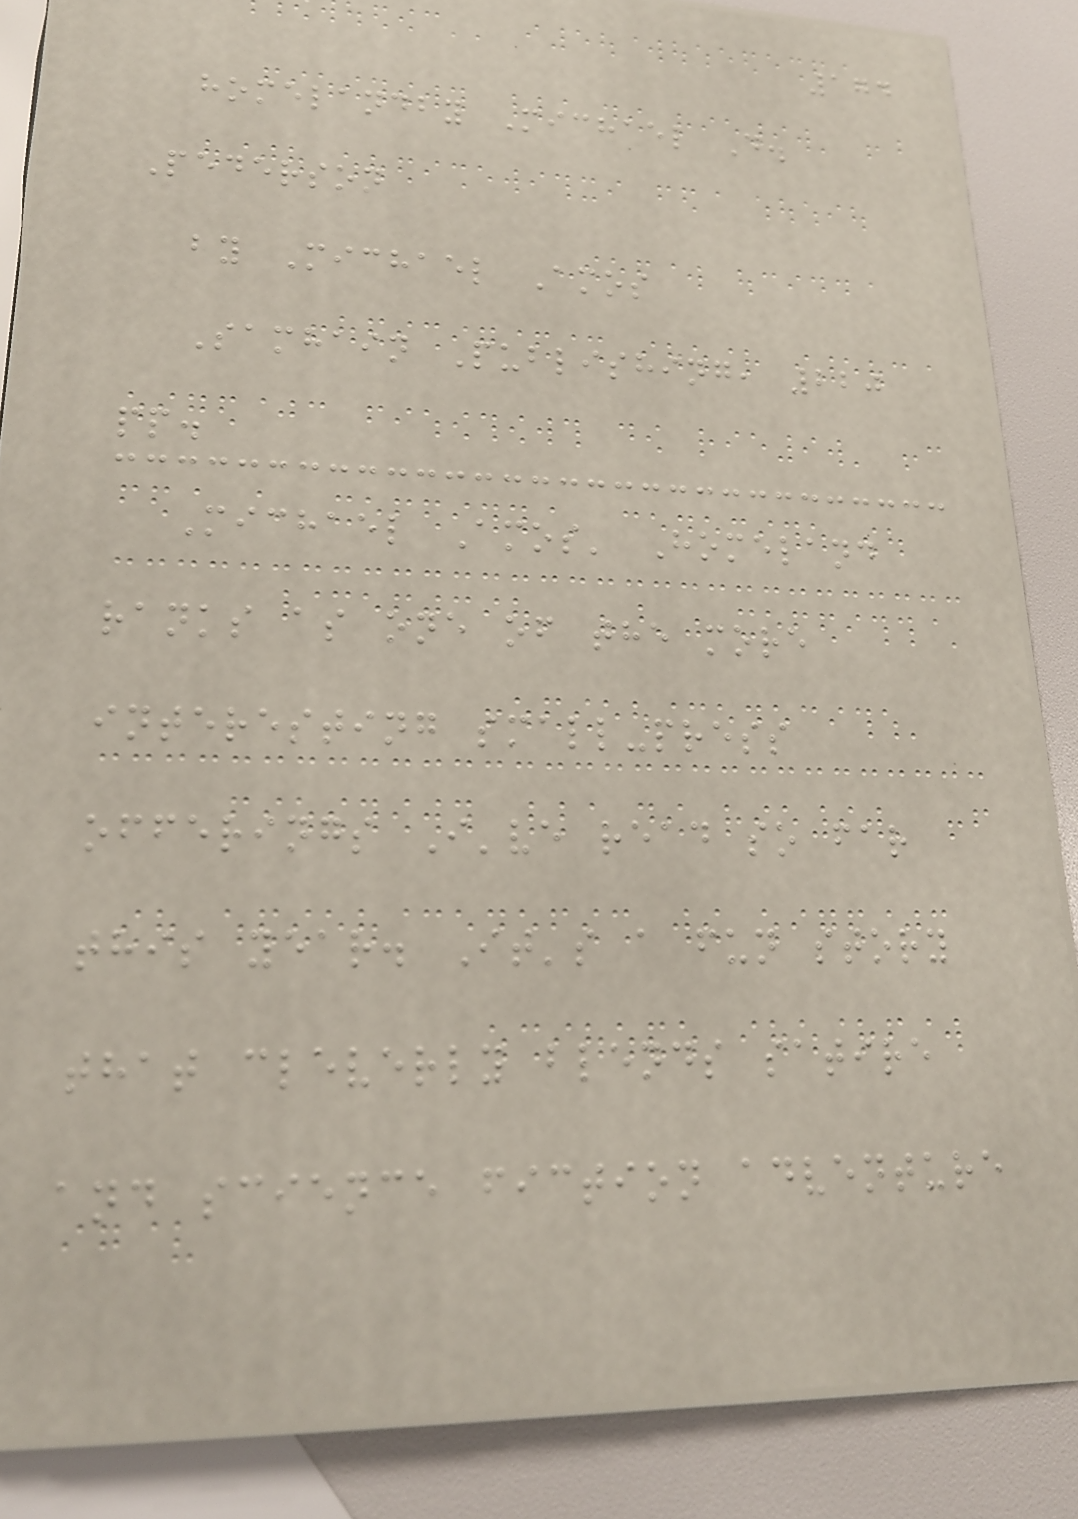174
homelandby Michael D.
Pederson
by Michael Amos
Samhain Publishing, 220
pp.
Michael Amos' Homeland
ranks as one of the more
interesting small-press
offerings I've read so far
this year. It's a fun story
that cleverly blends satire
and science fiction adventure
